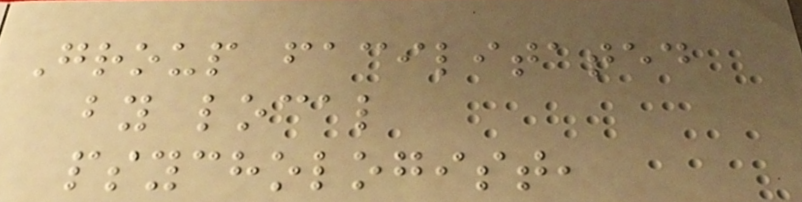Group facilitated
by local
psychologist,
